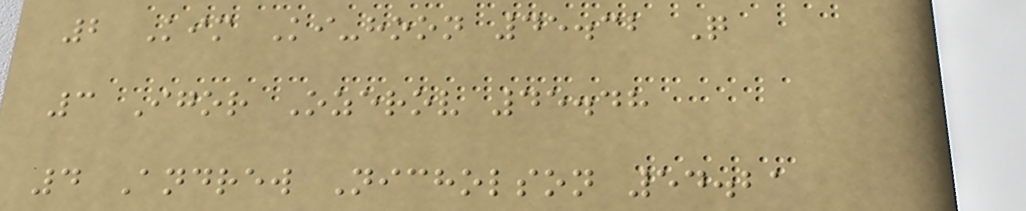2 Kim Ki-hoon 45.32 Q
3 Igor Ozerov 45.48
4 Andrew Nicholson 54.21
